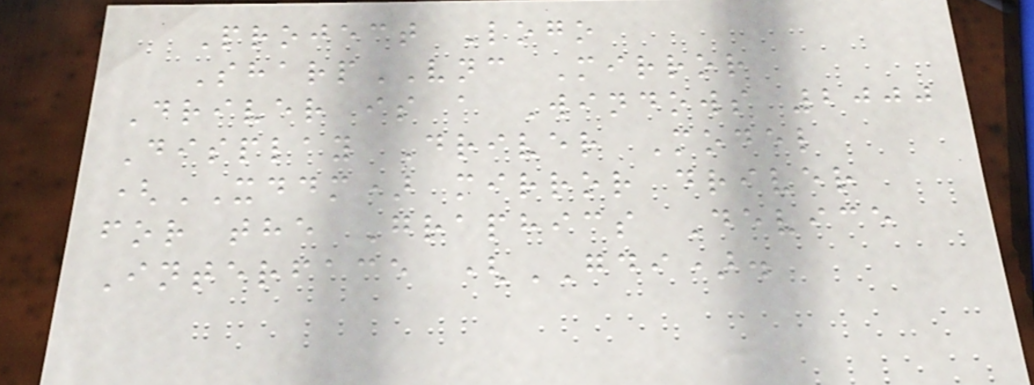Project Logo
SharpVNC Mirror
Driver is a Windows 2000
Display Driver Model
(XDDM) mirror driver
for the Graphics Device
Interface (GDI).
